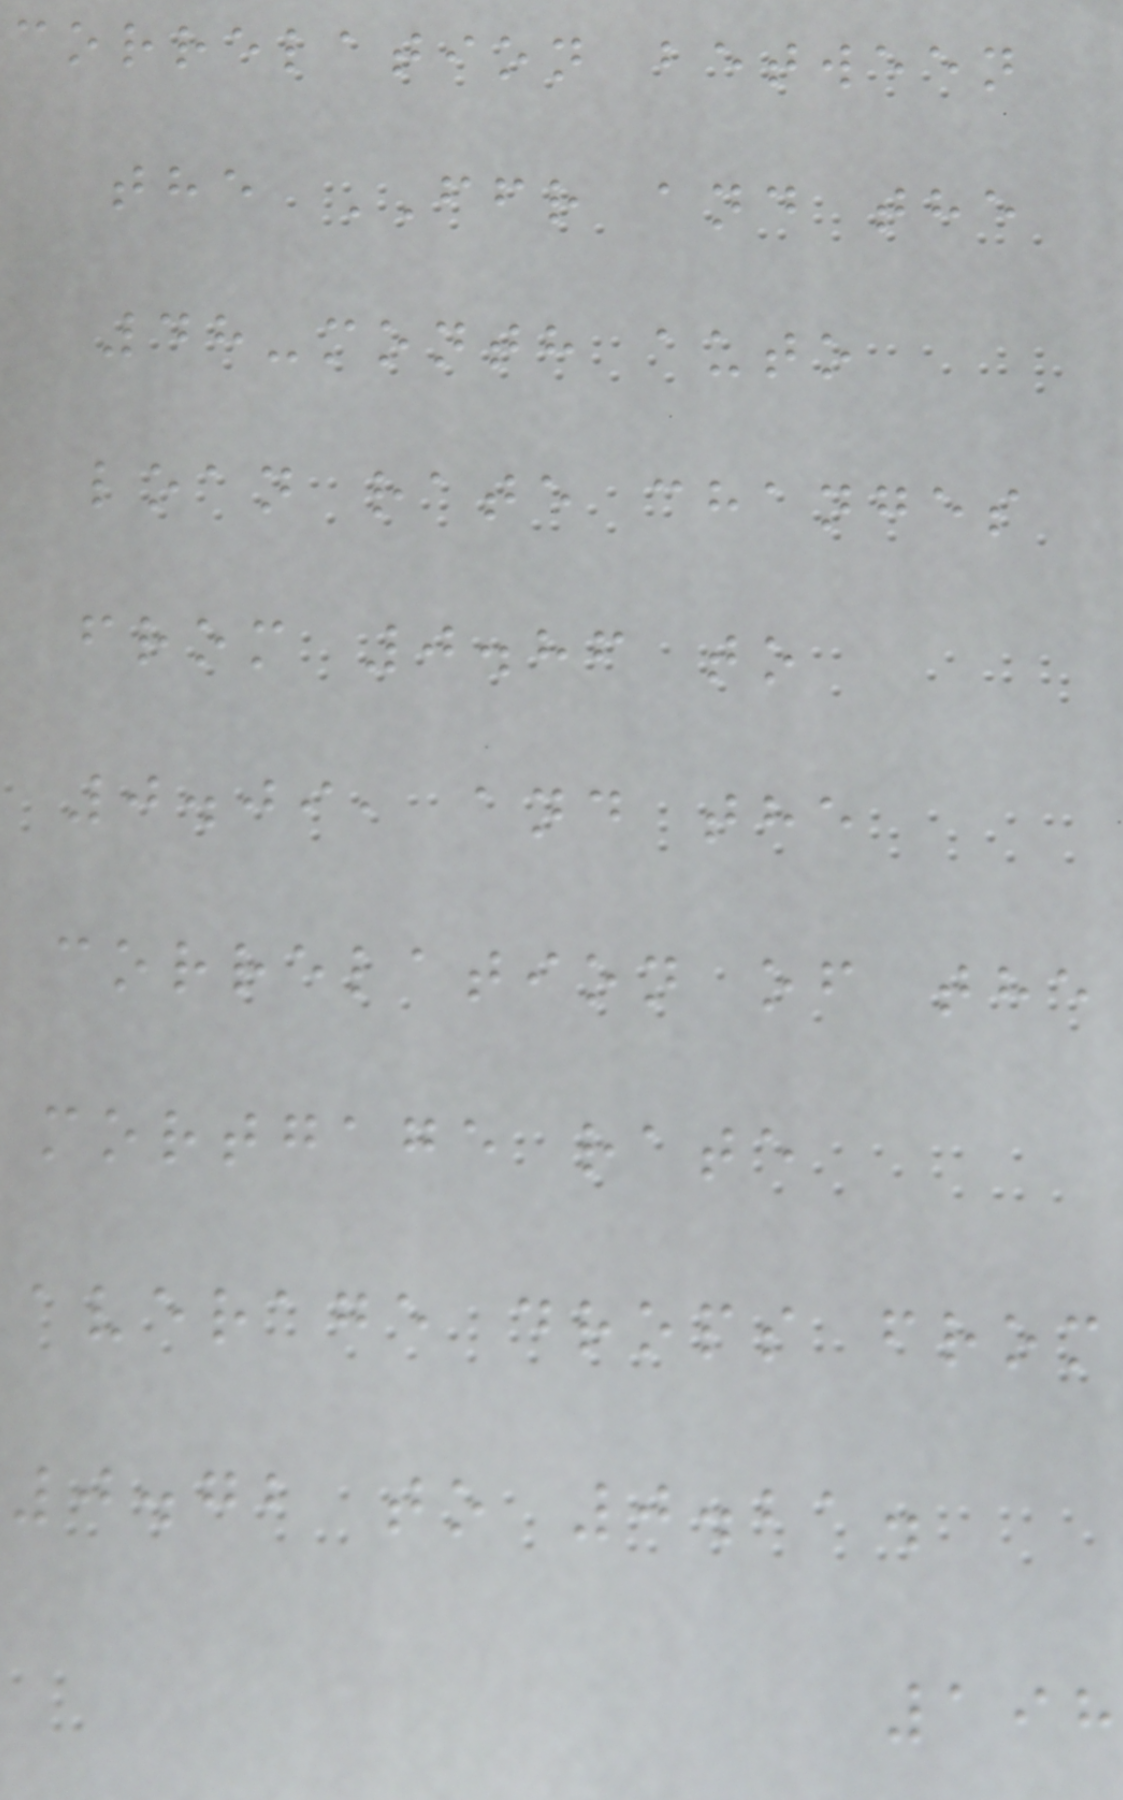correlation between
the FFR and the
48-month auto
loan rate changes
from 0.86 to
0.09, and the
correlation of the
mortgage rate
average drops from
0.72 to 0.21.
198
